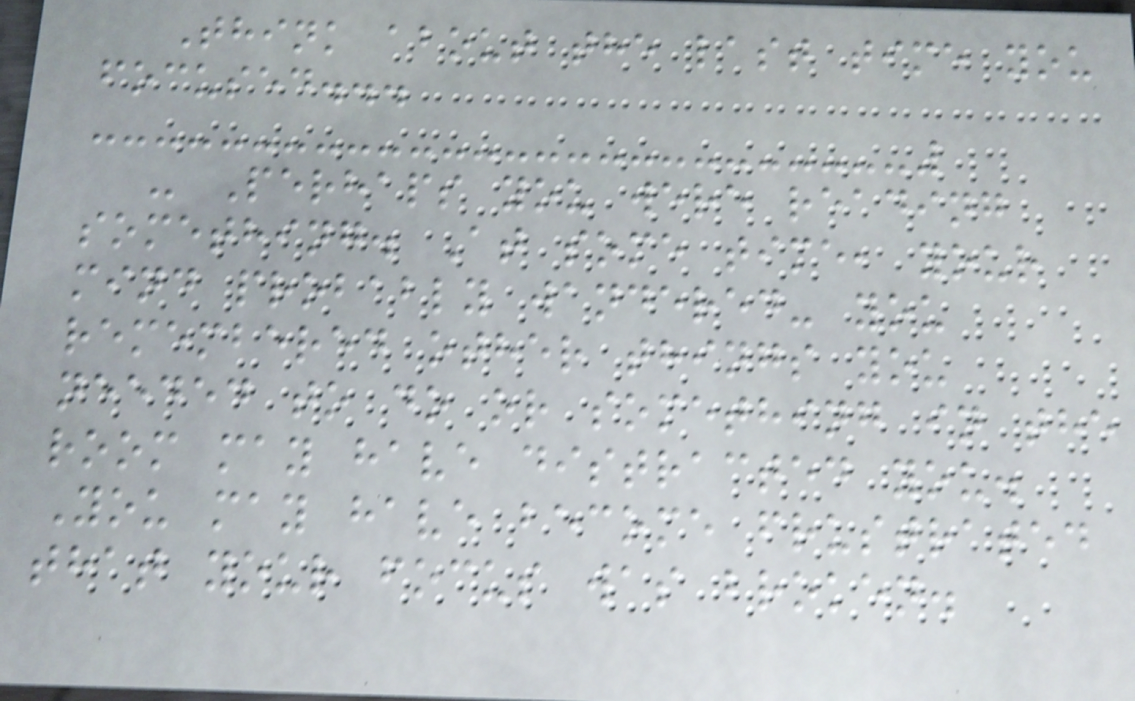Think about the last time you
focused...
- Perhaps you were reading
something. At some time, your
mind probably wandered- you
remembered other things you
needed to do or something in the
room may have distracted you.
You may have become frustrated
that your focus was broken.
